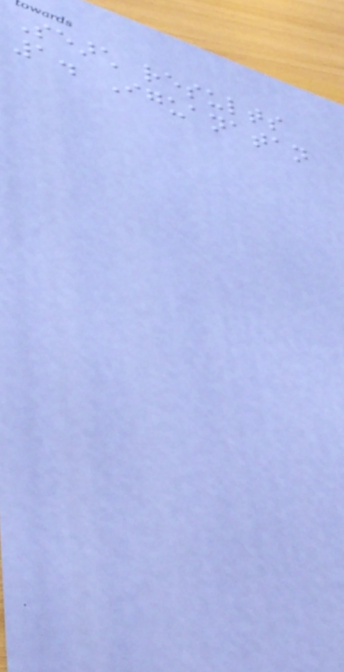Search results
1. Iguanatan
